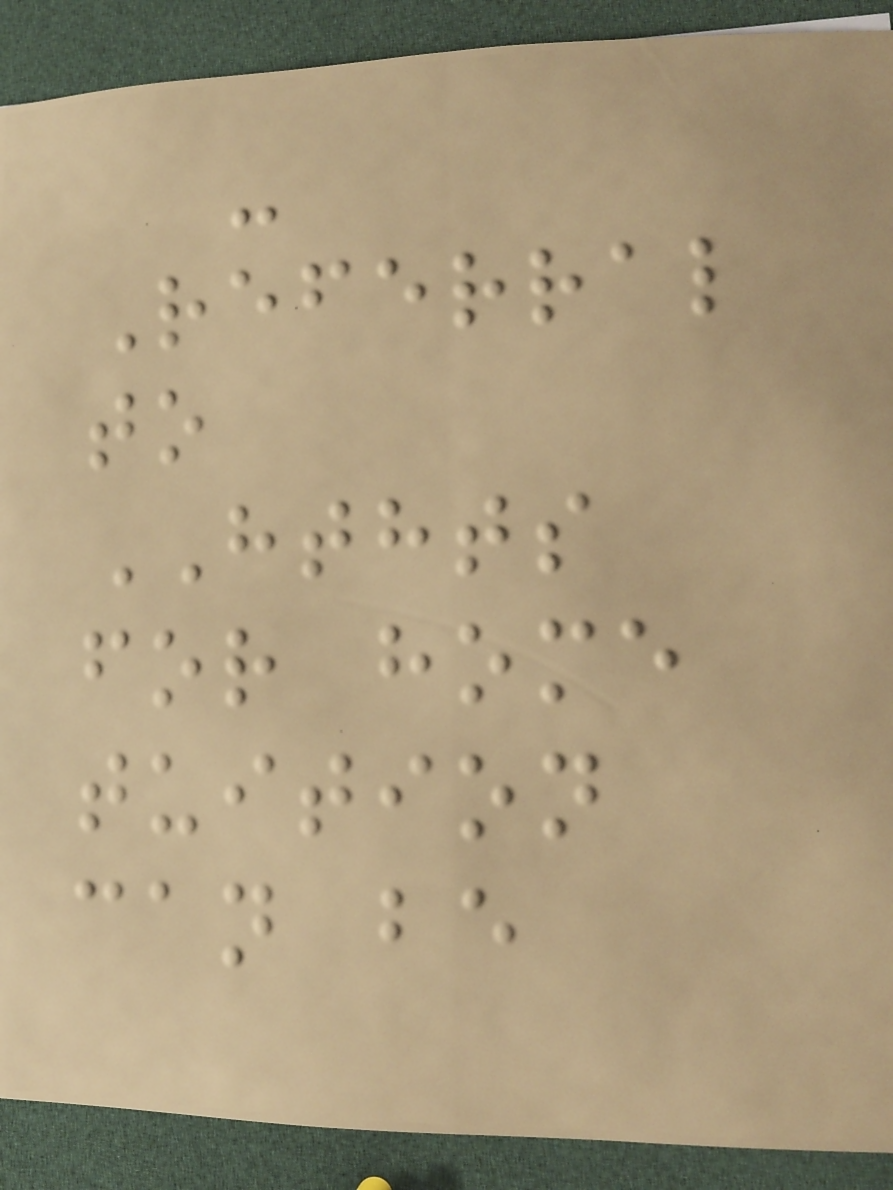-
Referral
to
HTHTS
for home
tuition
can be
